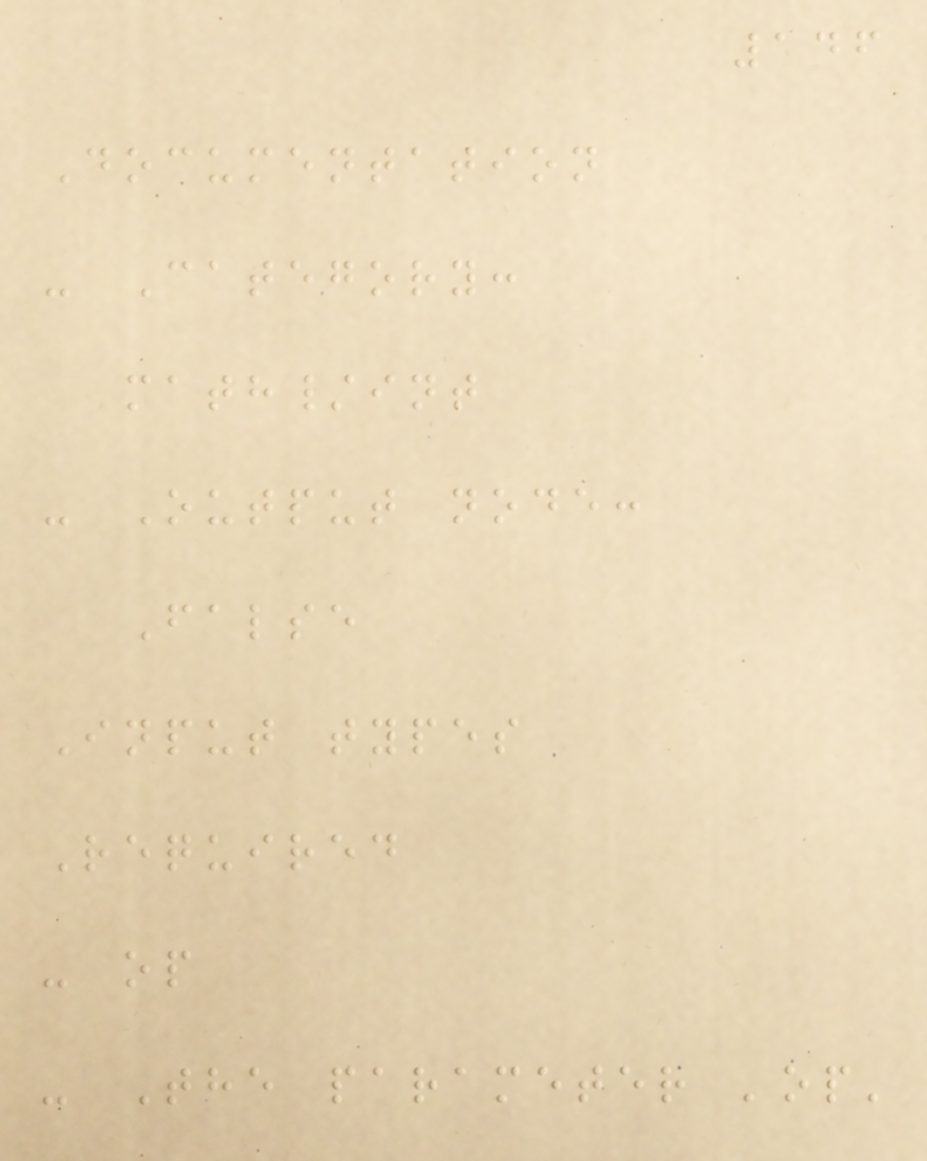146
Documentation
- Category:
math/int
- Output node:
False
Input types
Required
- op
- The parameter 'op'
